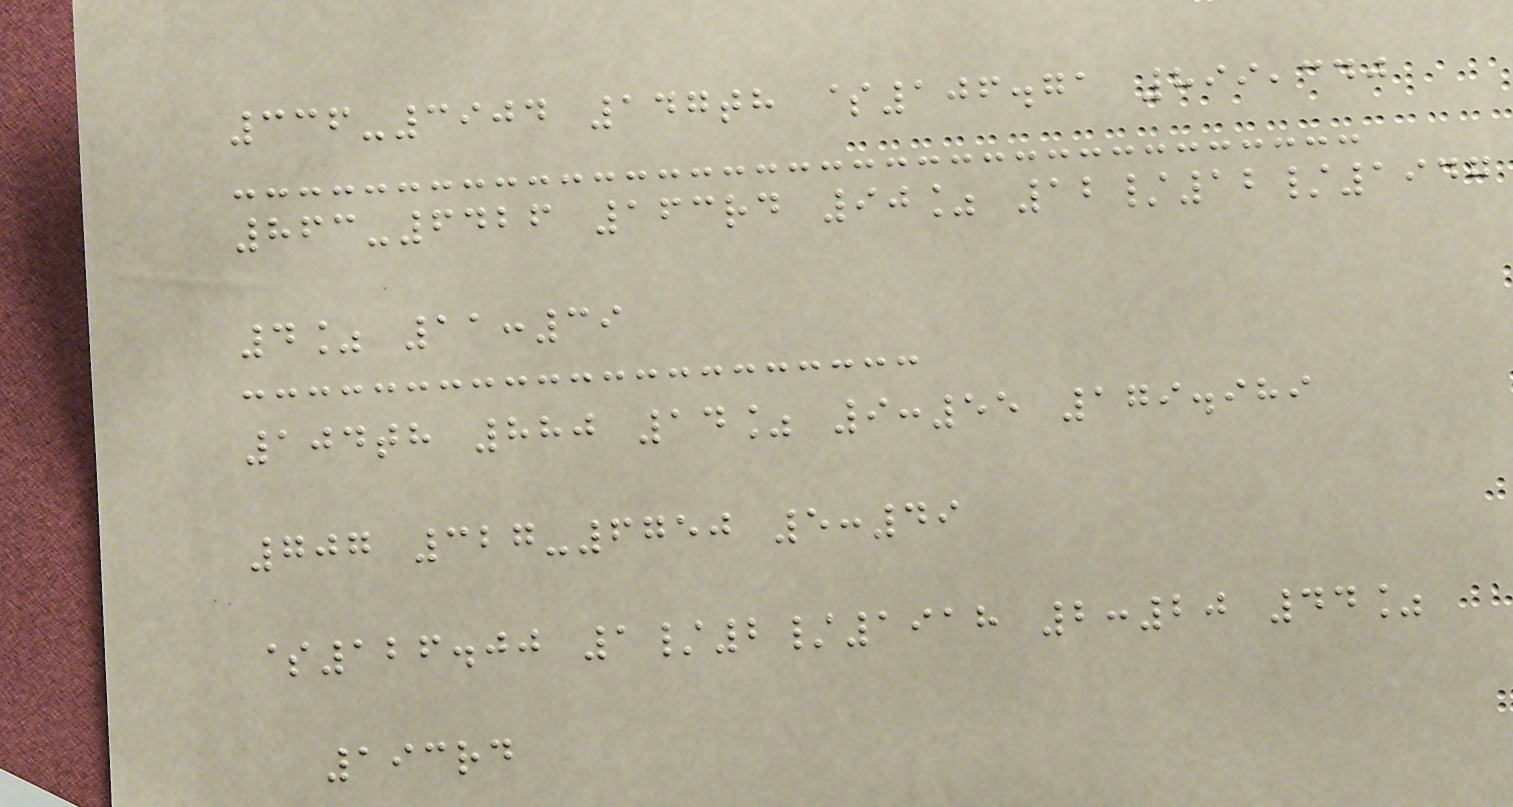336-3904 147th $106.71 899,340
863-6426 163rd 90% 12/12/1947
4% 11:39
104th 880 14% 9:55 179.989
707 327-6750 5:49
$126.00 1/2/1918 2:20 44%
193rd
